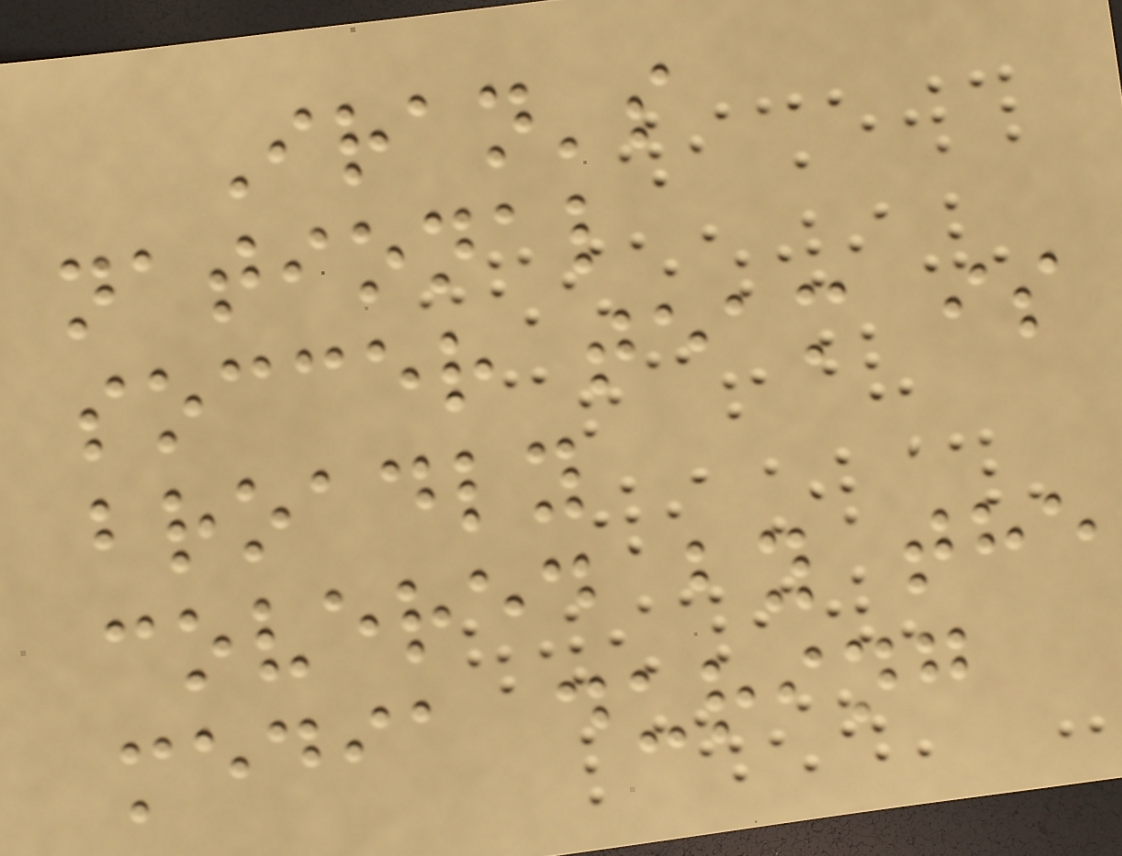Iran's
national
soccer team is
broadly
covered by the
media during
